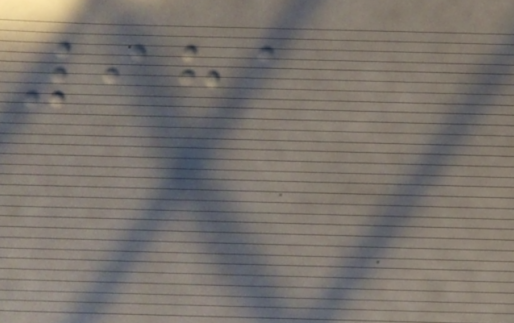981
